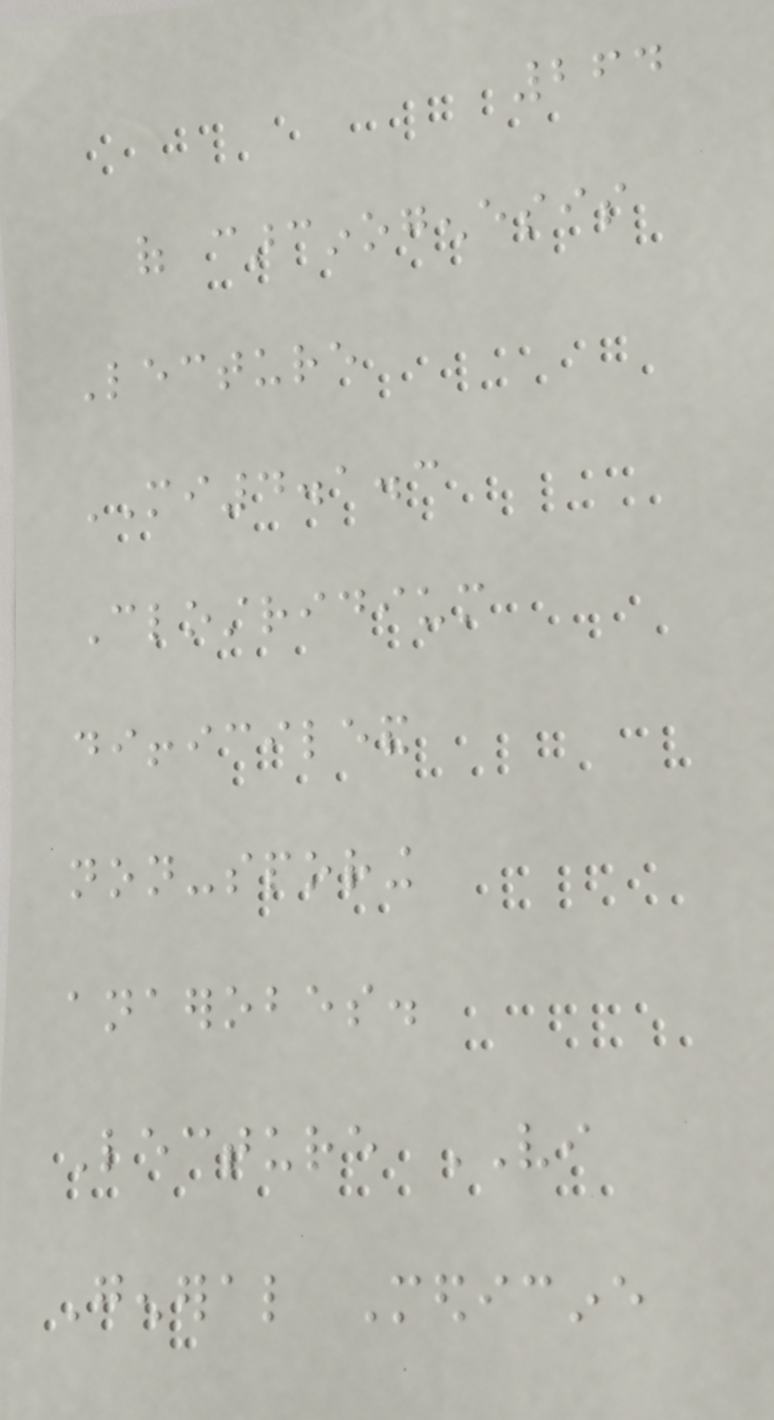264
of carcinogenesis
Lecture
MI4.1.3
Clostridium
difficileand
non-sporing
anaerobes.
Lecture VI
General Medicine
